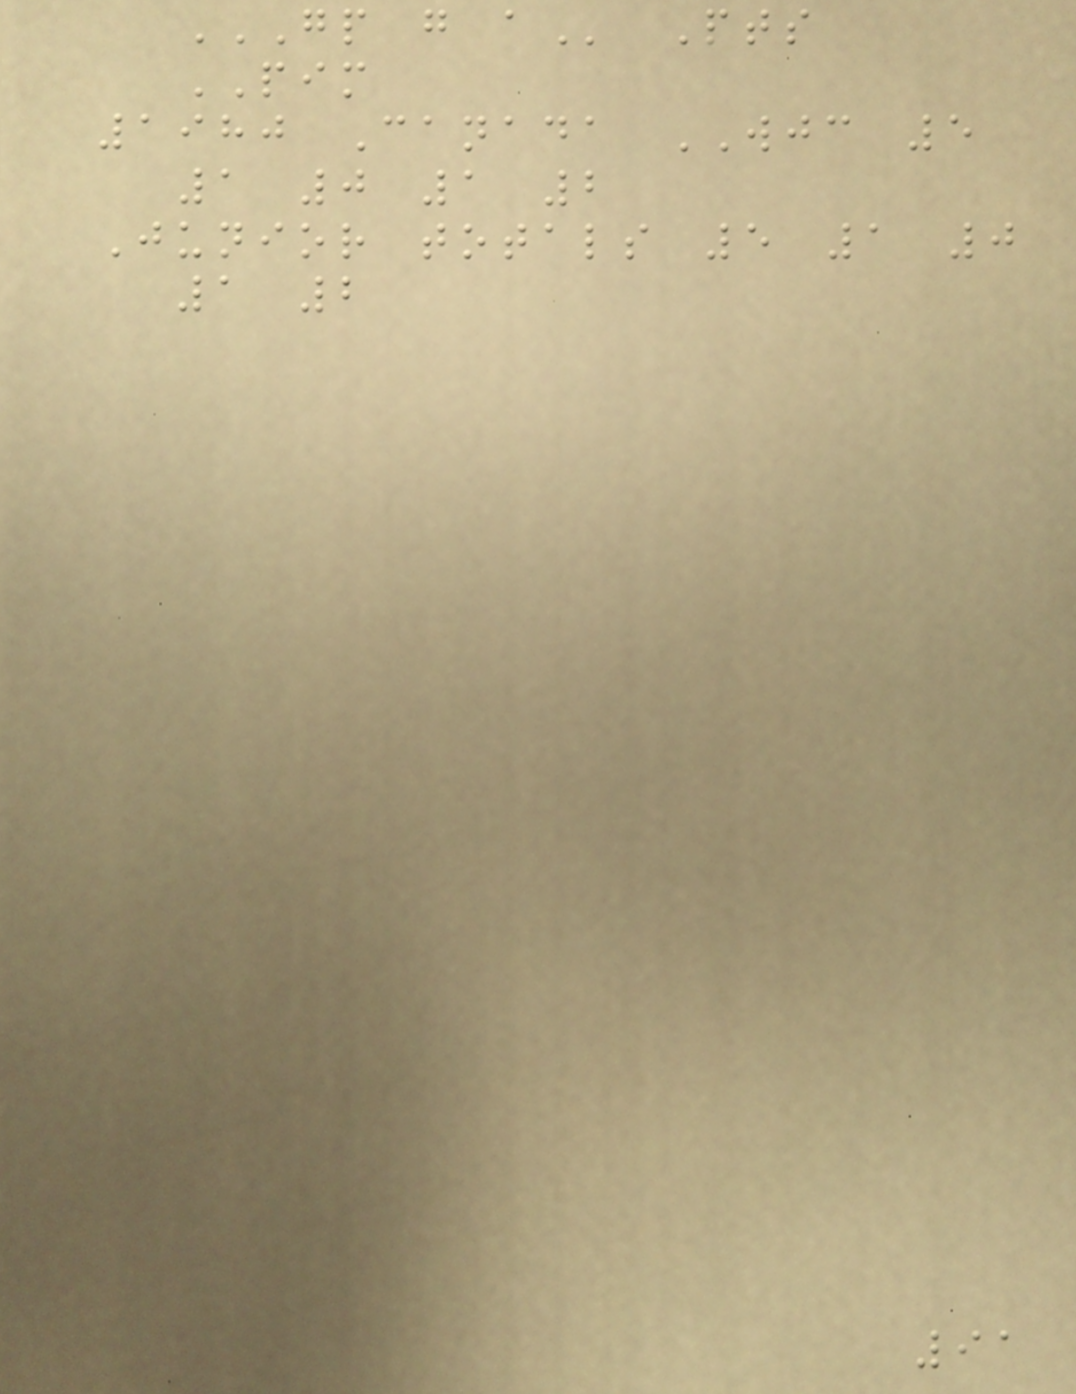GP G A Pts
PIM
1980 Canada WJC 5
1 0 1 2
Junior totals 5 1 0
1 2
91
